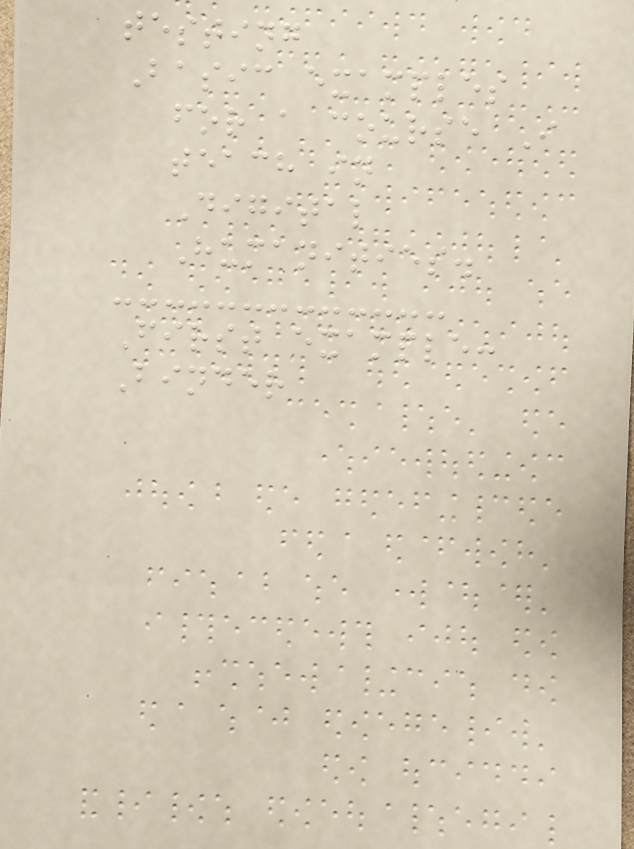testing
Basic examples
for a course I
teach in
Digital
Humanities.
First example:
Binder
